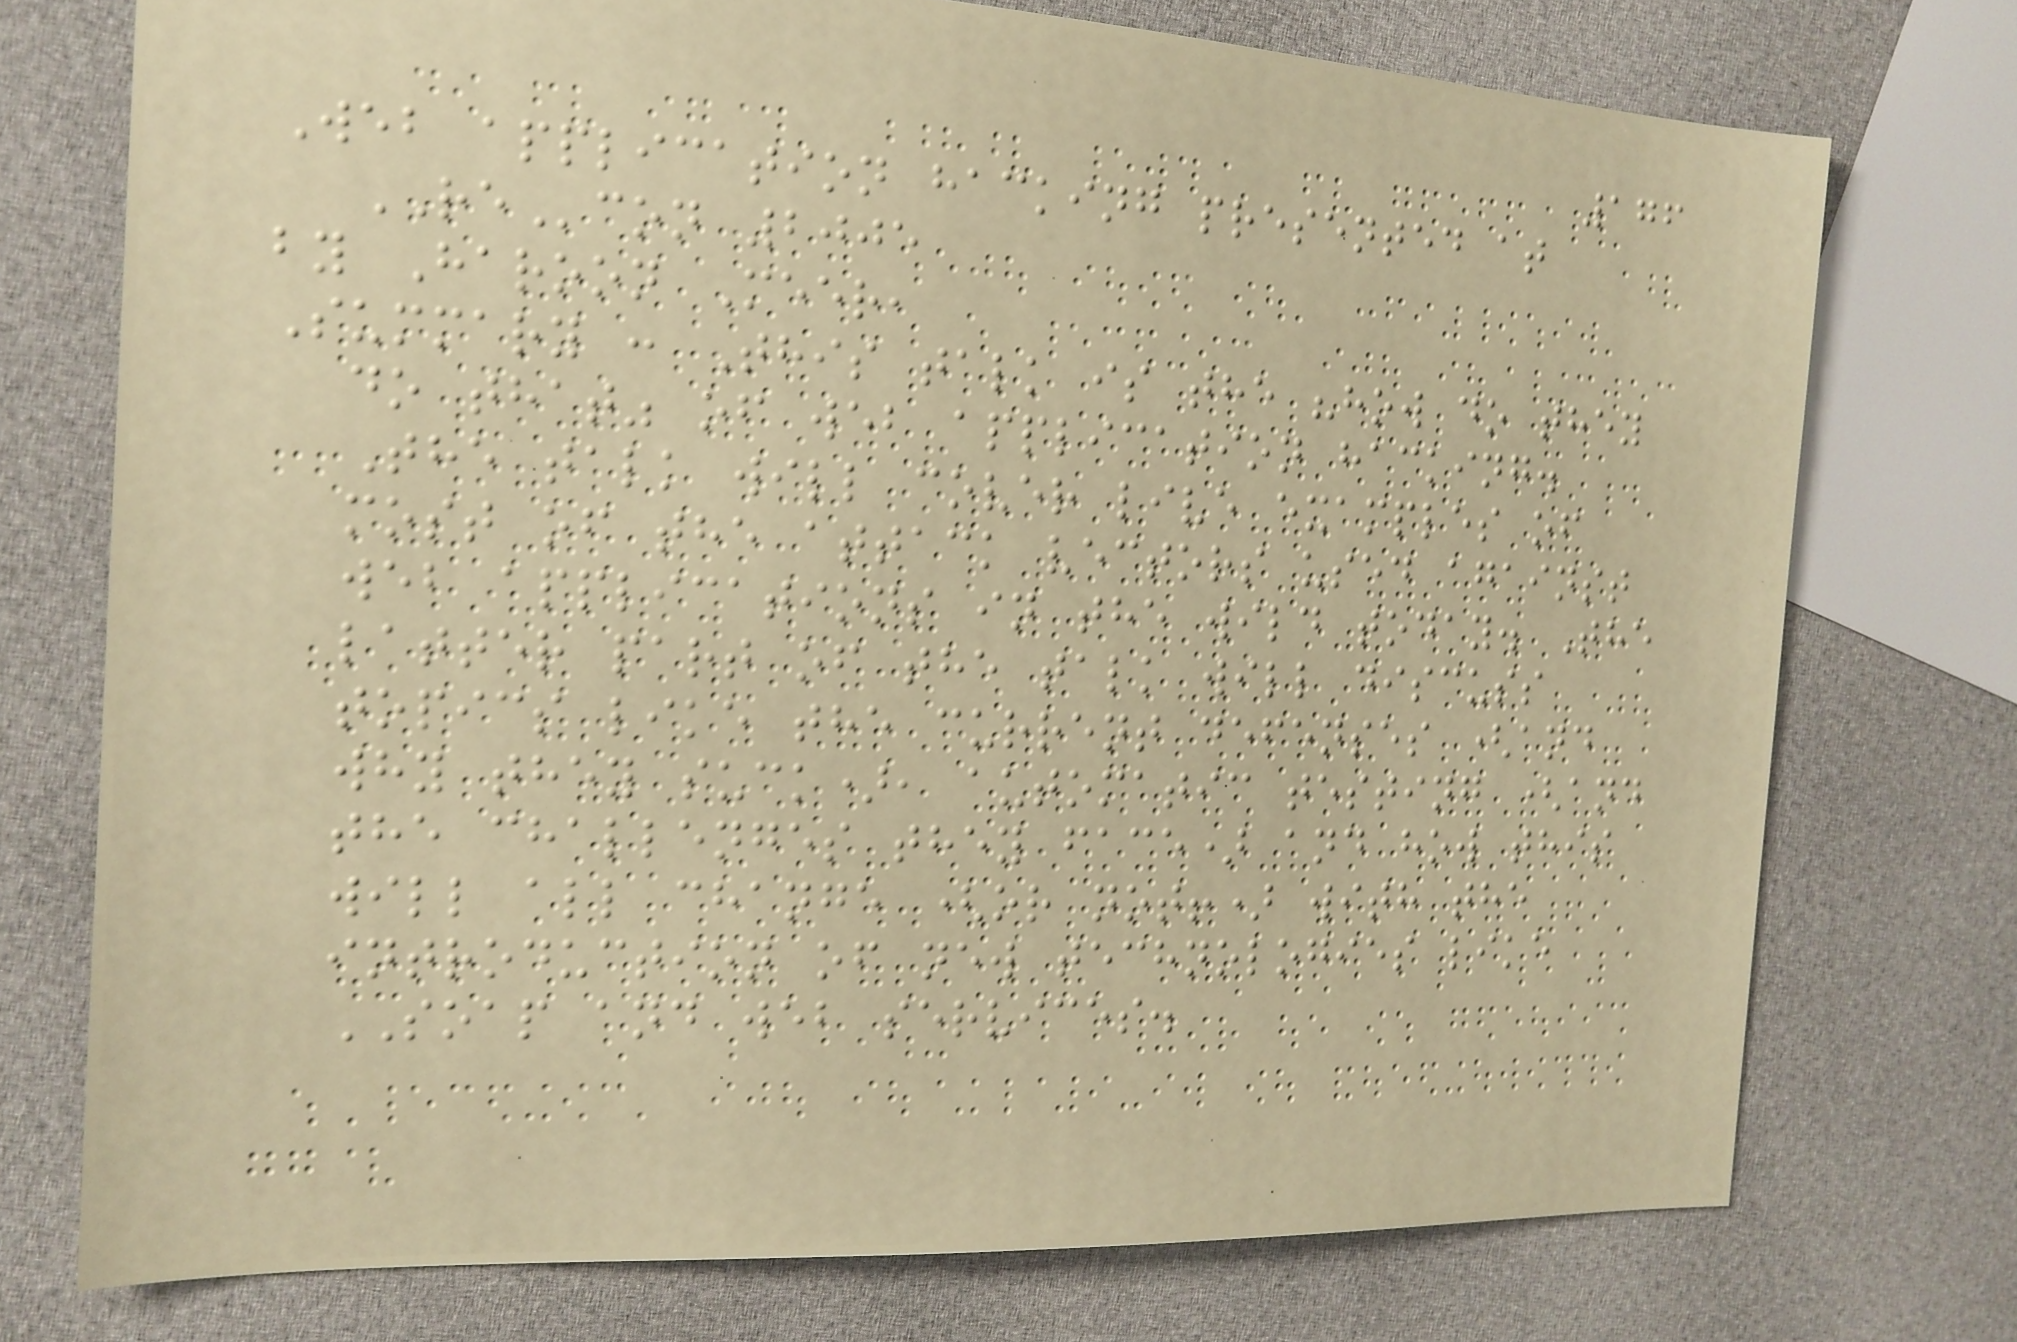176
Web application hacking presented at
REcon 2005
by Haroon Meer,
Summary : This talk is the "how do they
do that" of web application hacking.
The talk will cover live examples of
most of the attack vectors used against
web applications in the wild today. The
latter part of the talk will discuss
topics like the current defenses (and
why they suck), automatic testing (and
the challenges they face) and how this
will all change (or not!) with the
introduction of new technologies like
SOAP and web services.
